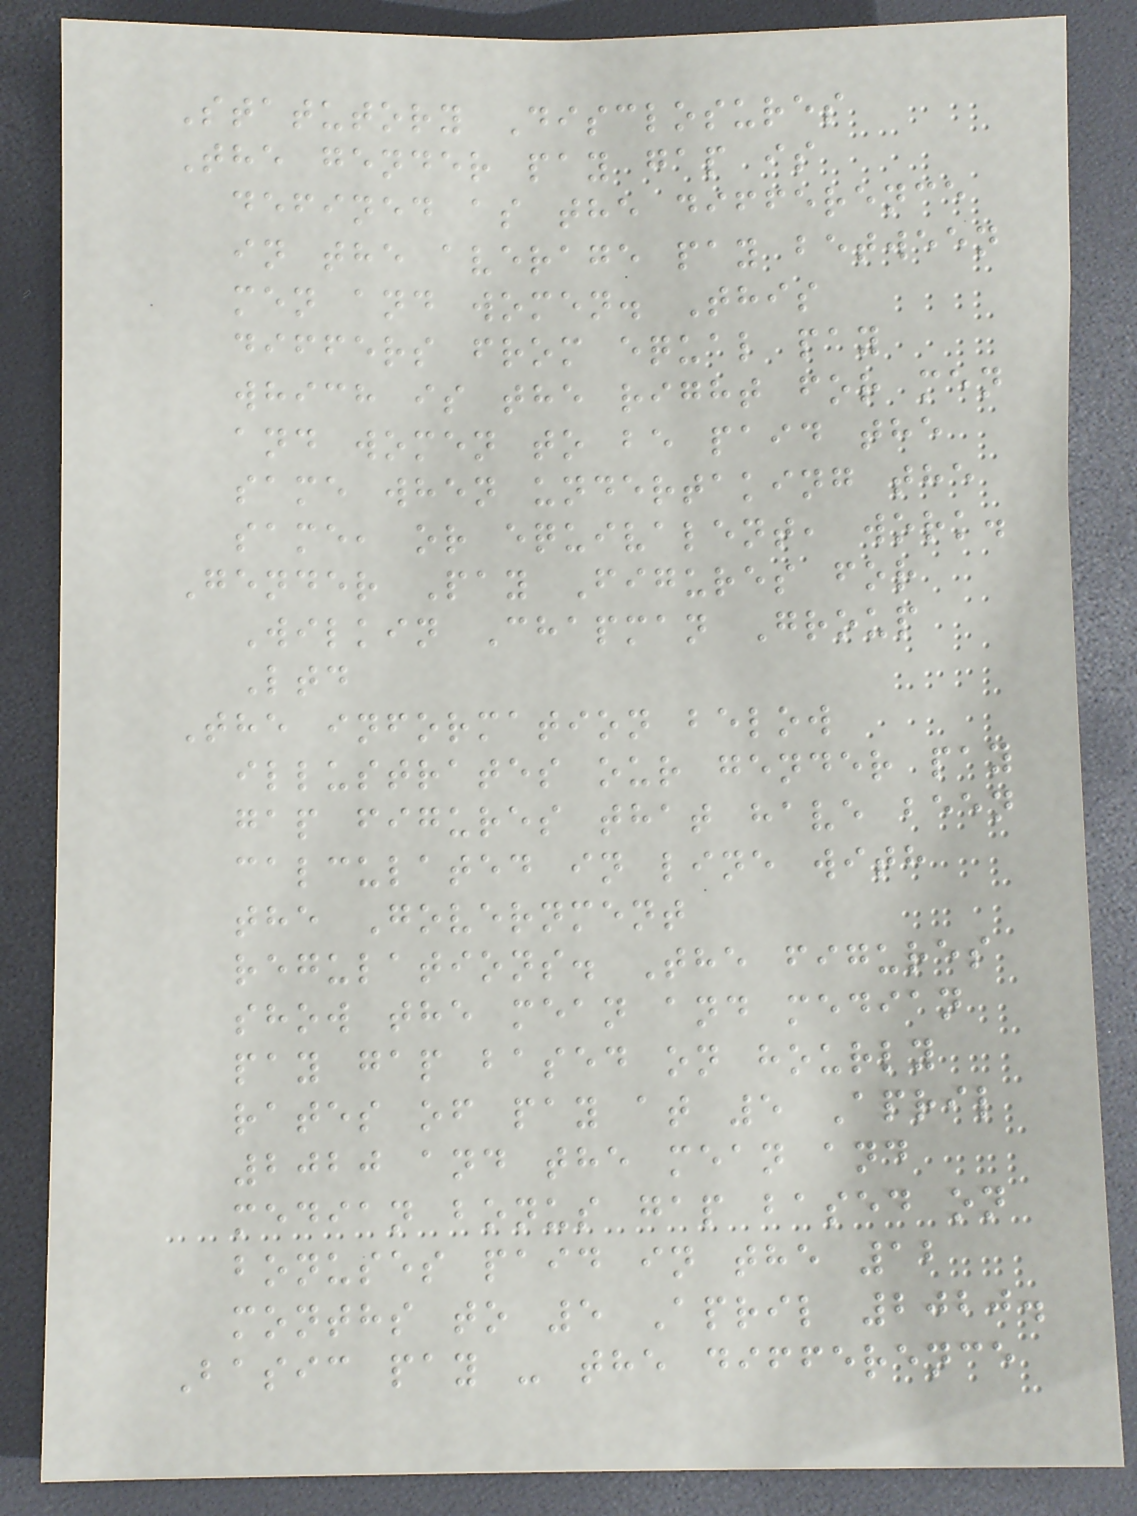Statutory Disclosures
The gender pay gap is
defined as the difference
in the average pay between
men and women. This
differs from equal pay
which is the right for men
and women to be paid the
same when undertaking the
same, or equivalent, work.
Gender Pay Figures for
Wilkin Chapman Group
Ltd
The information below
illustrates our gender pay
gap figures that have been
calculated in line with
the Government
regulations. The figures
show the mean and median
pay gap based on hourly
rates of pay at 5 April
2020 and the mean and
median bonus gap based on
bonuses paid in the 12
months to 5 April 2020.
Basic pay - the difference
